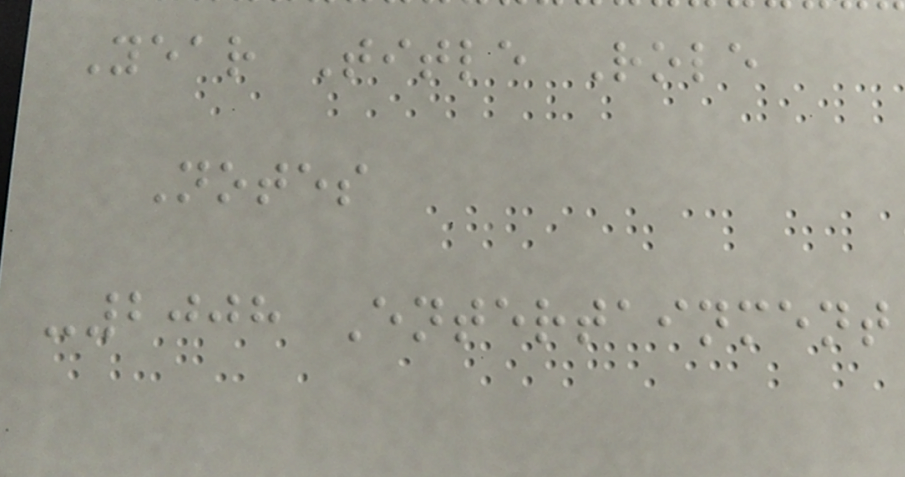Year Title Role
Notes
-2008 Entertainment
